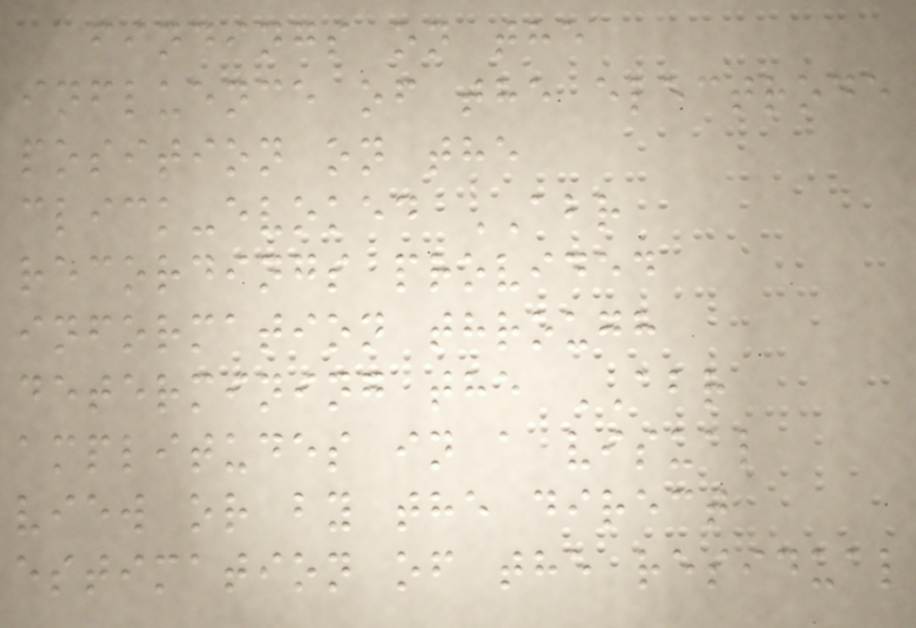findings on the
influence of the electrode
position on the
click-evoked ABR
recordings provided
information through
determining the ABR
amplitudes in a visual
view or by the direct
estimation of the residual
